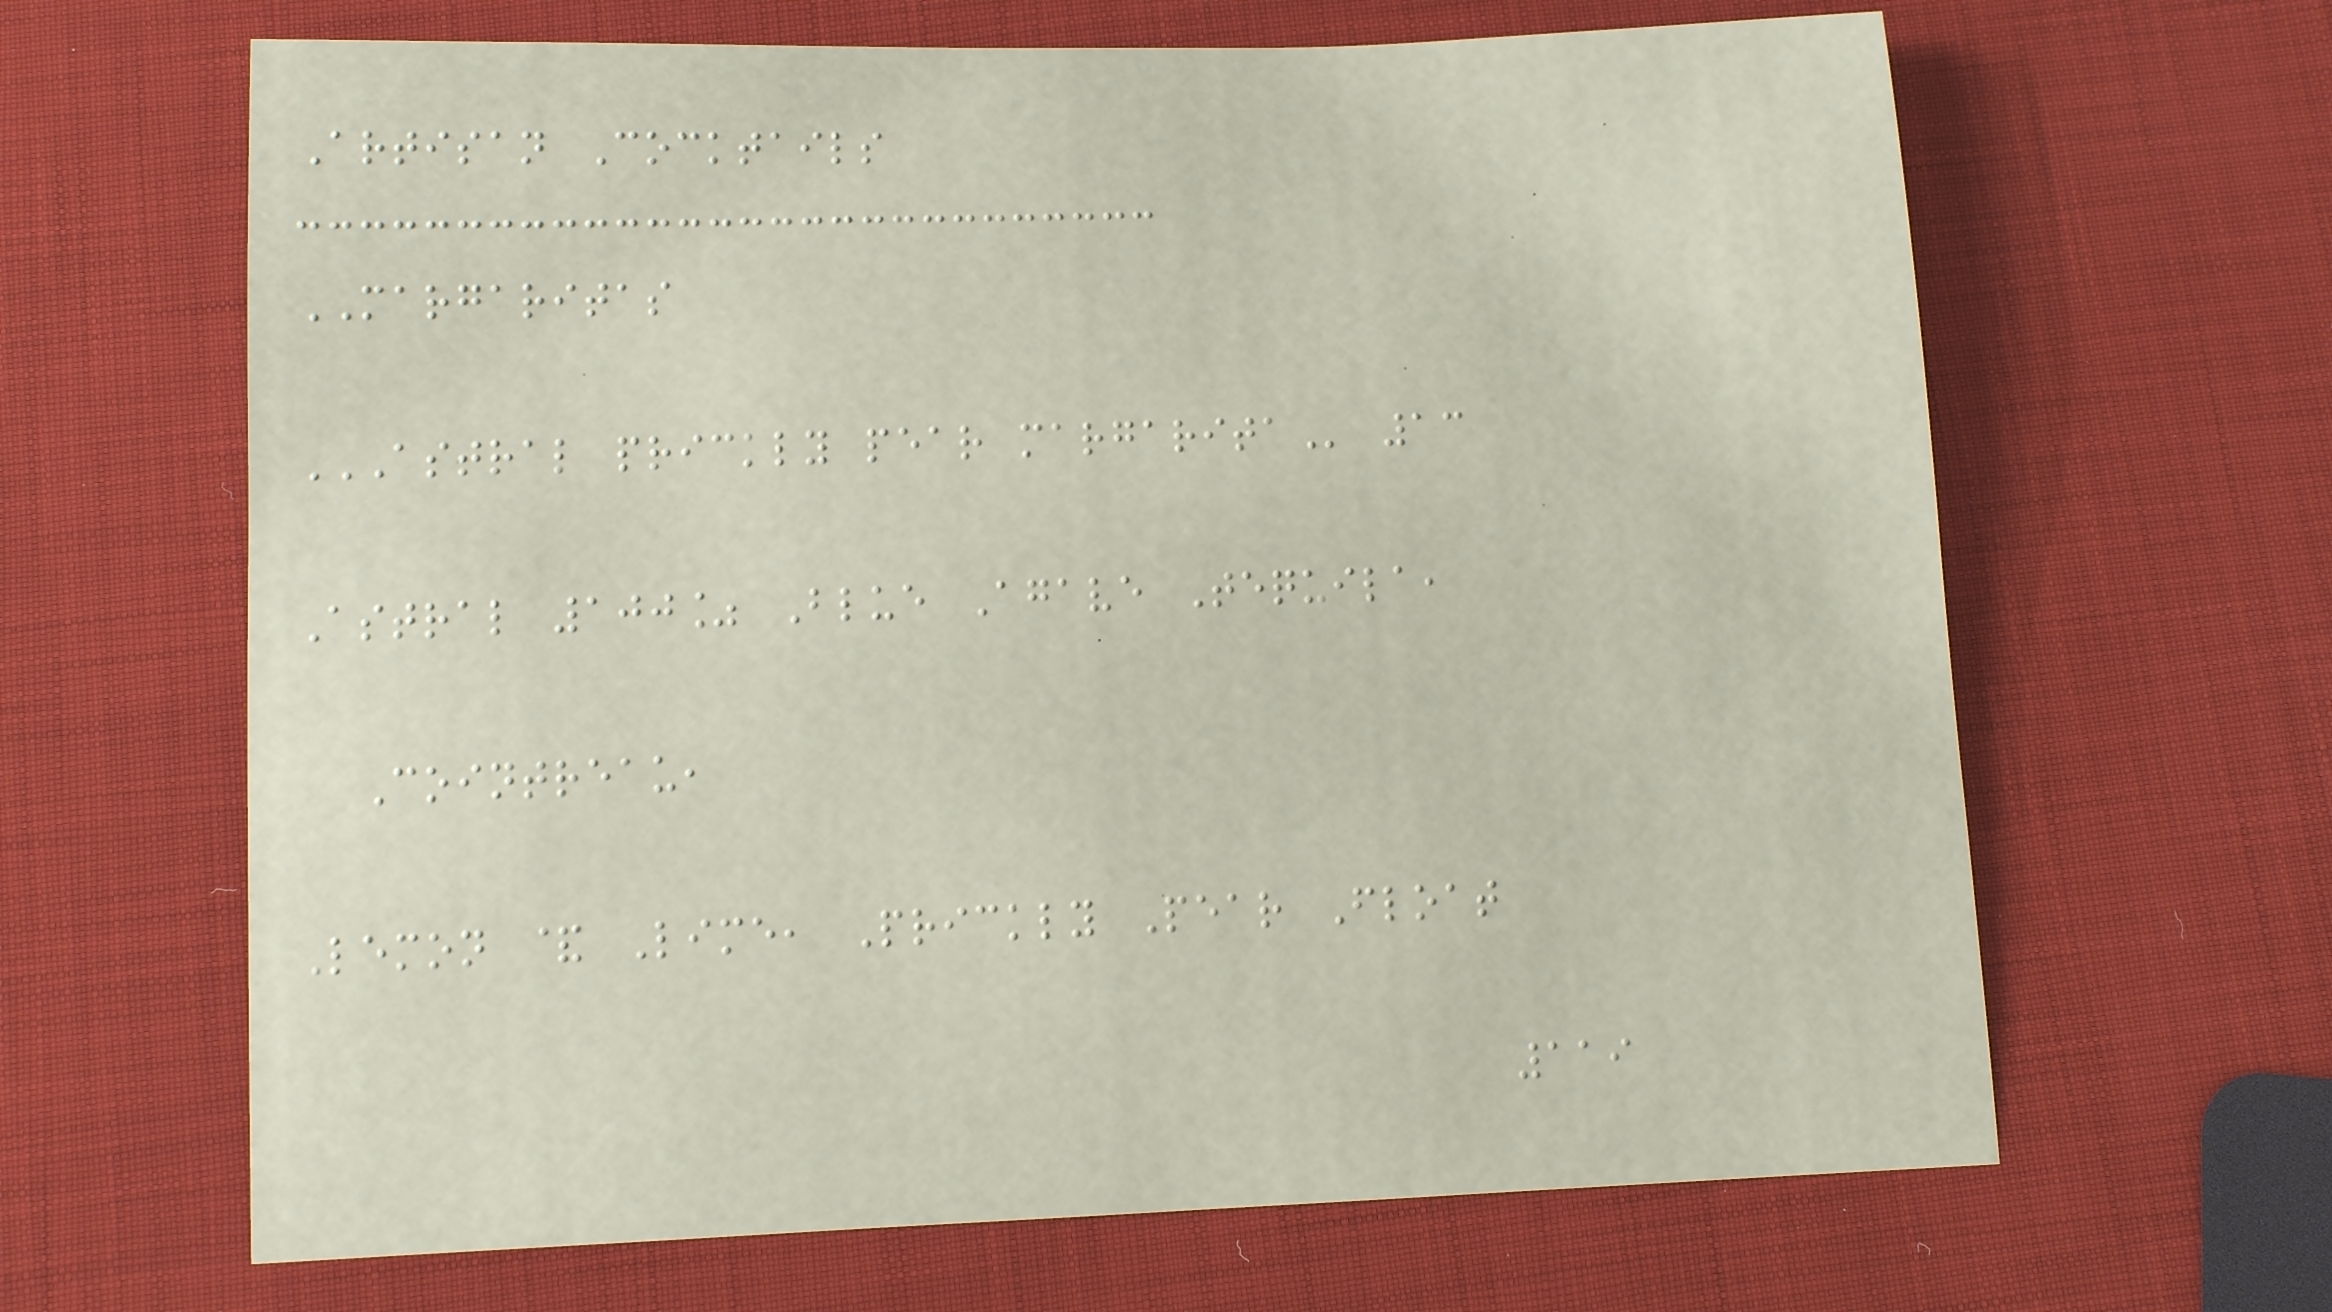Artisan Cocktails
MARGARITAS
ASTRAL PRICKLY PEAR MARGARITA 13
Astral 100% Blue Agave Tequila,
Cointreau,
Lemon & Lime, Prickly Pear Float
119
